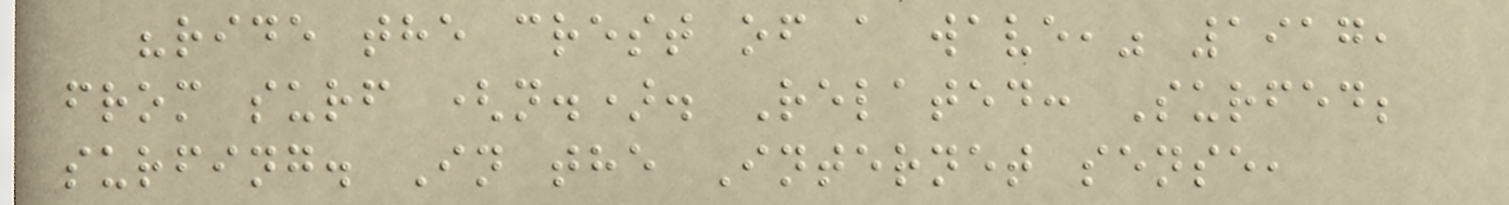"ride the crest of a wave," 1917,
from surf (n.). Related: Surfed;
surfing. In the Internet sense,
